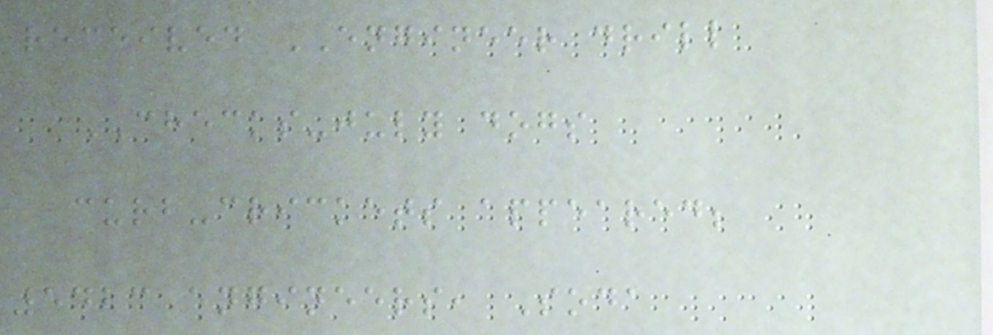received ENGINEER drill
CHECKS-july dogs
curb-crickets appeared;
5423 engineers, Soda
